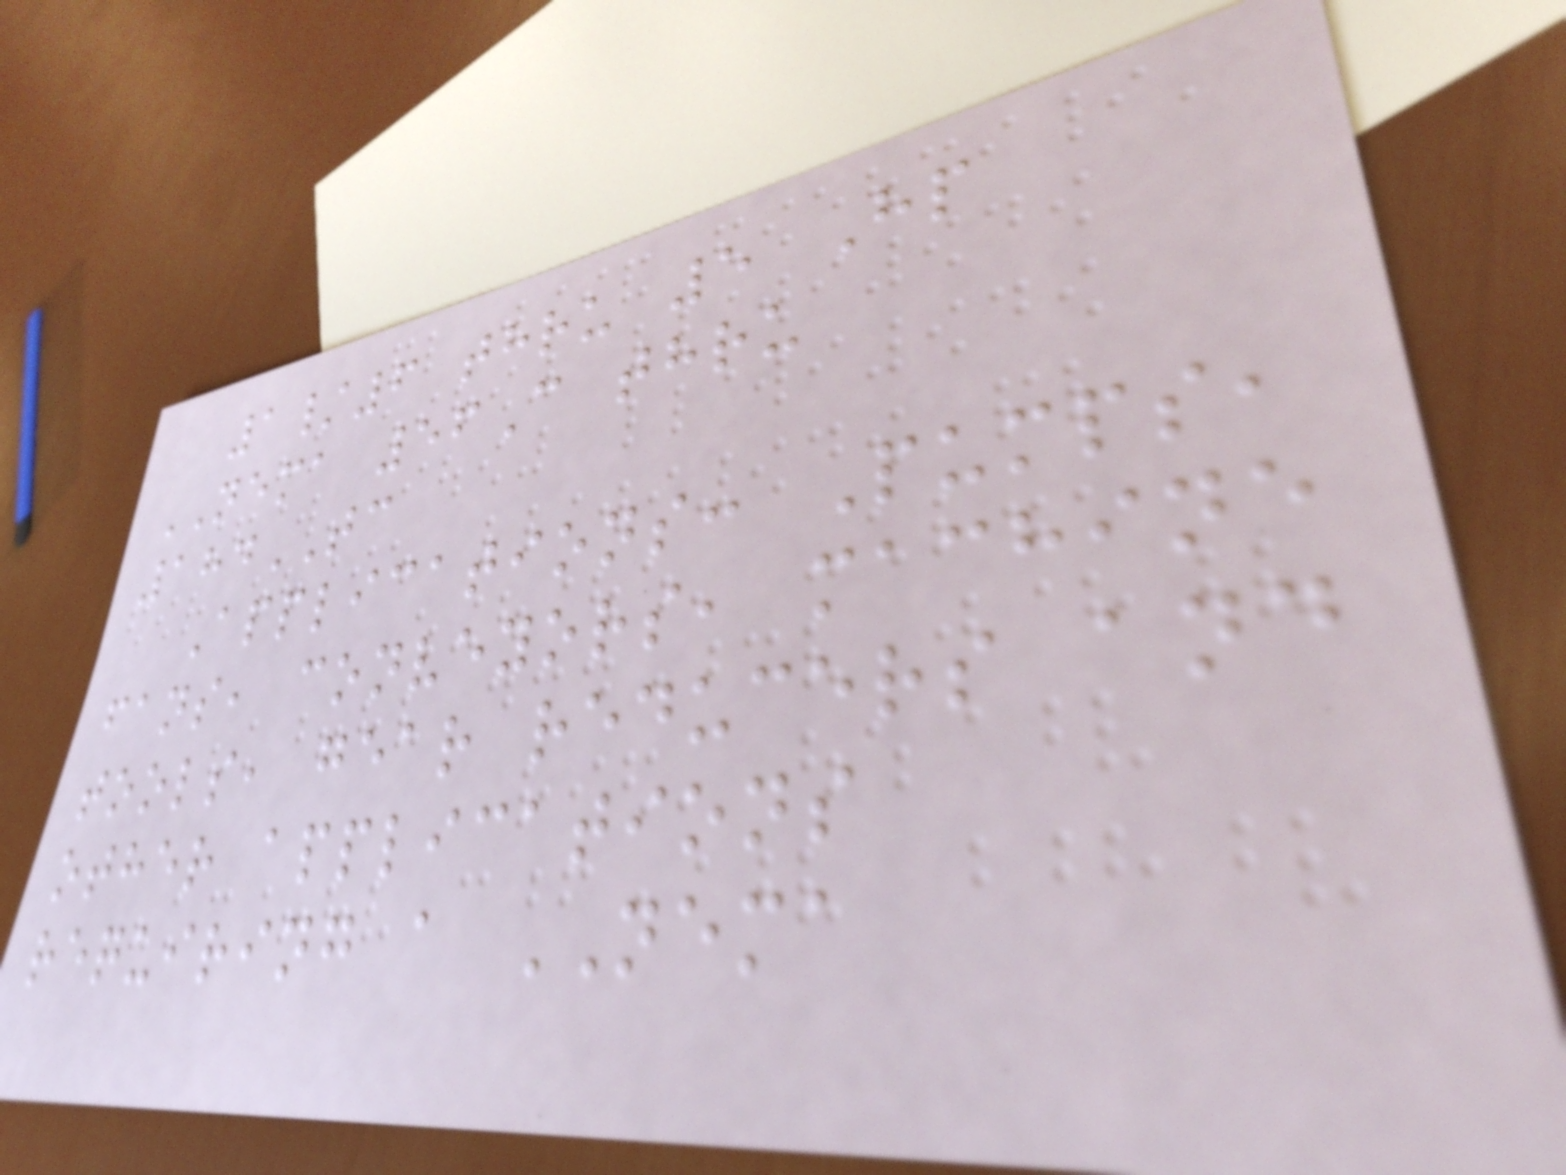1/6 thru 5 Hp
NEMA 56C thru
184TC
Applications: Pumps,
fans, conveyors, machine
tools, gear reducers and
other applications
requiring a NEMA
